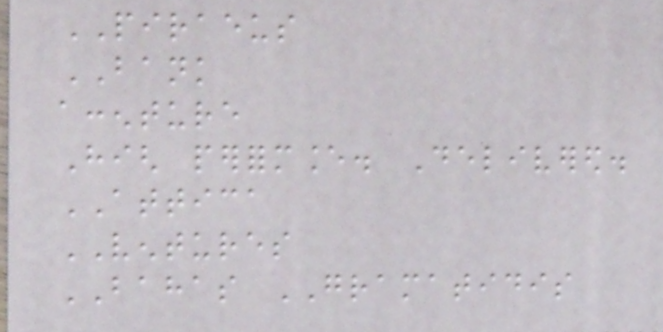PIRAEUS
BANK
accenture
High performance. Delivered.
ATTICA
VENTURES
BAHAS GRAMATIDIS
